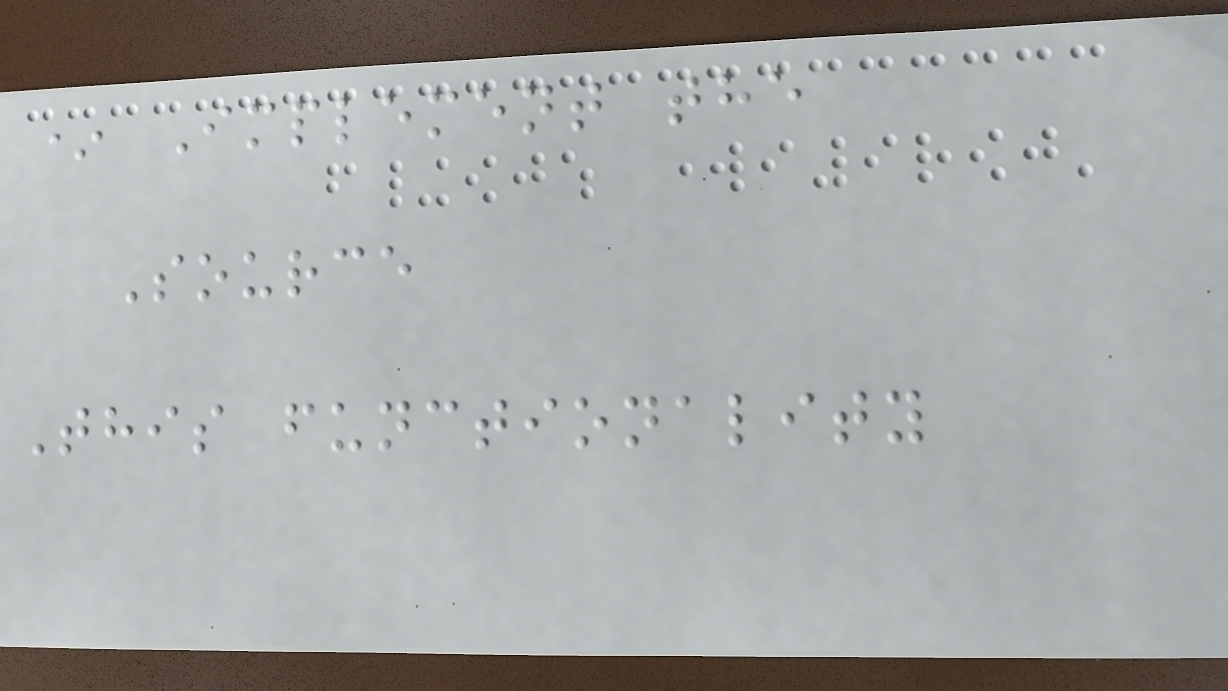* Implement the
Source
This functionality
